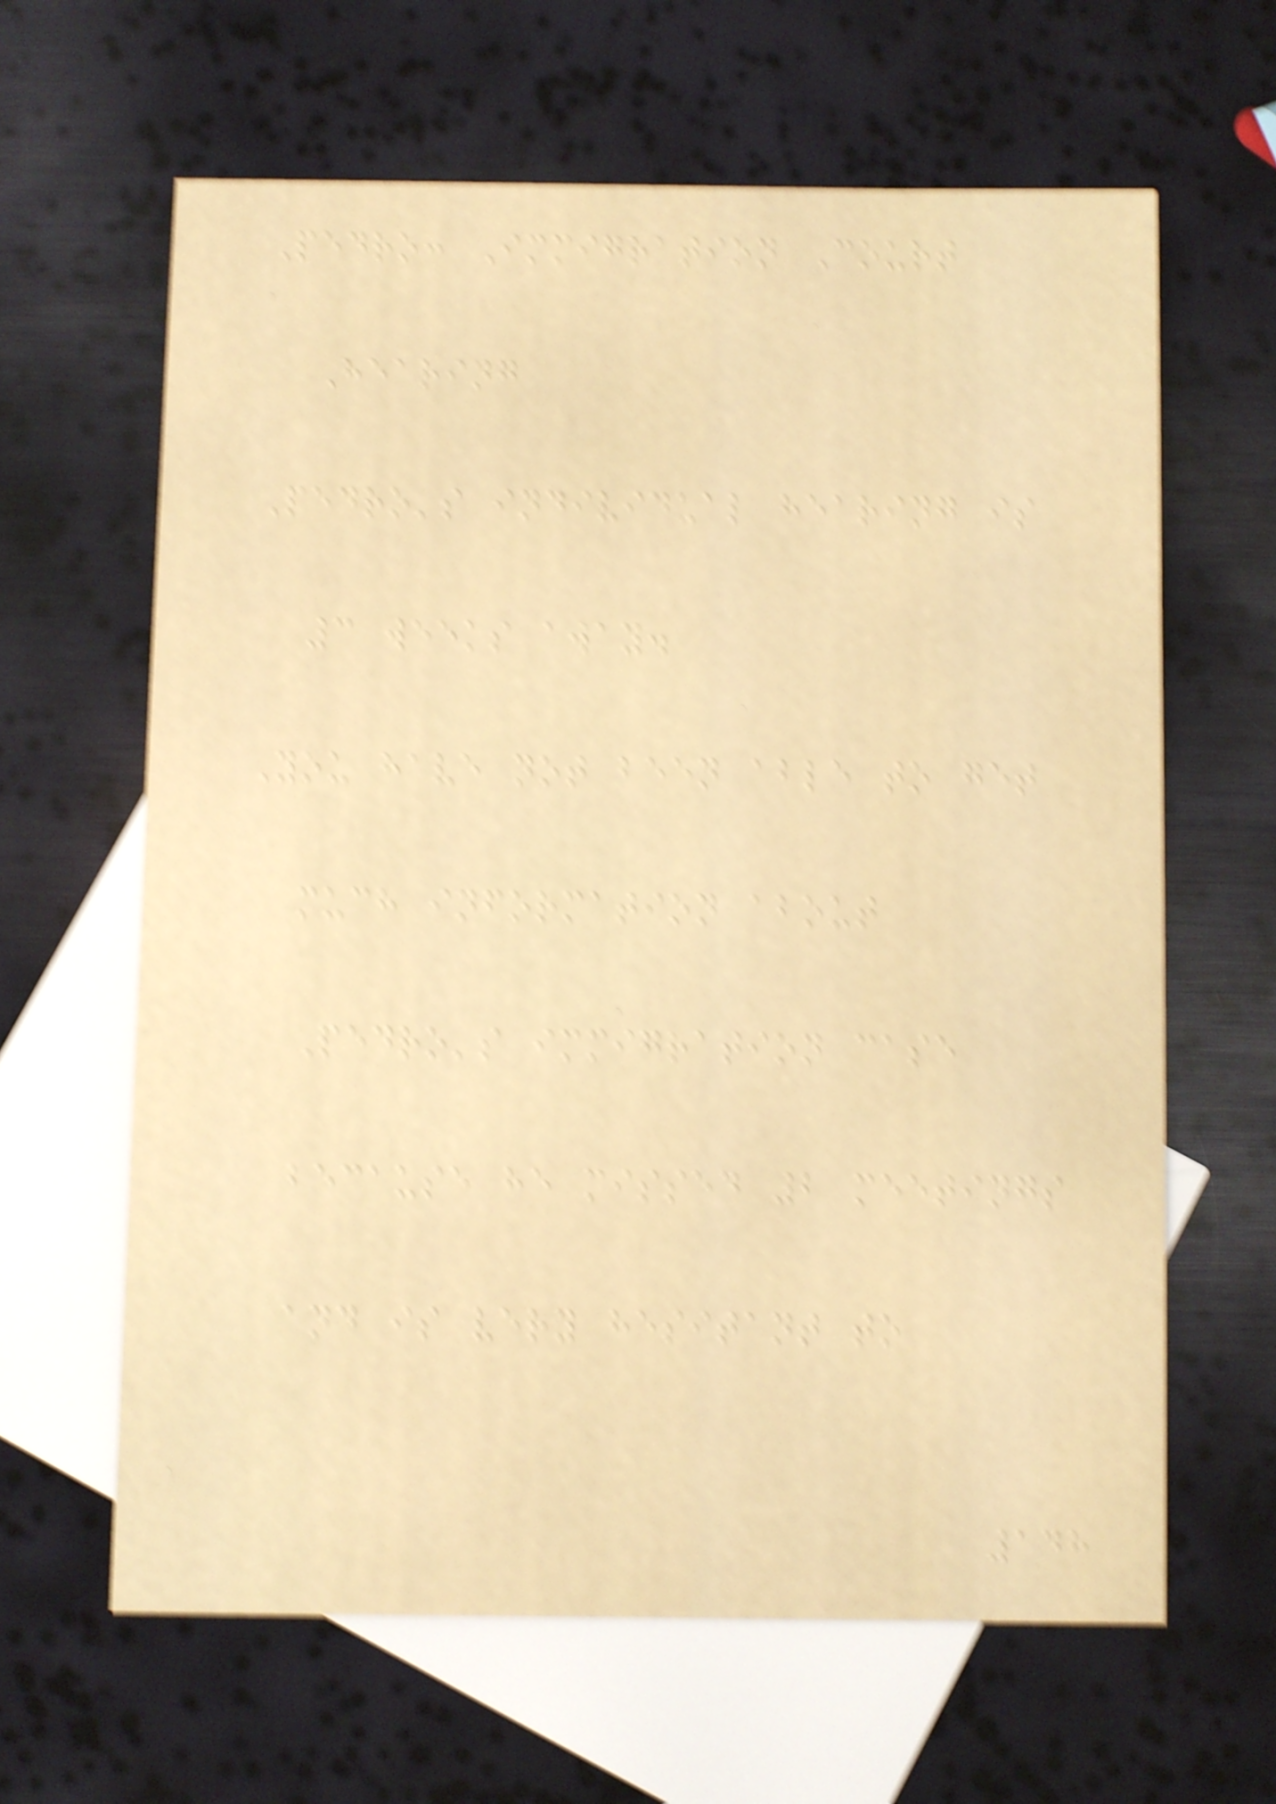Pedro: Immigration Court
Hearing
Pedro's individual hearing is
3 weeks away.
You have not been able to get
much information about
Pedro's immigration case
because he missed 2 meetings
and is very hesitant to
148
